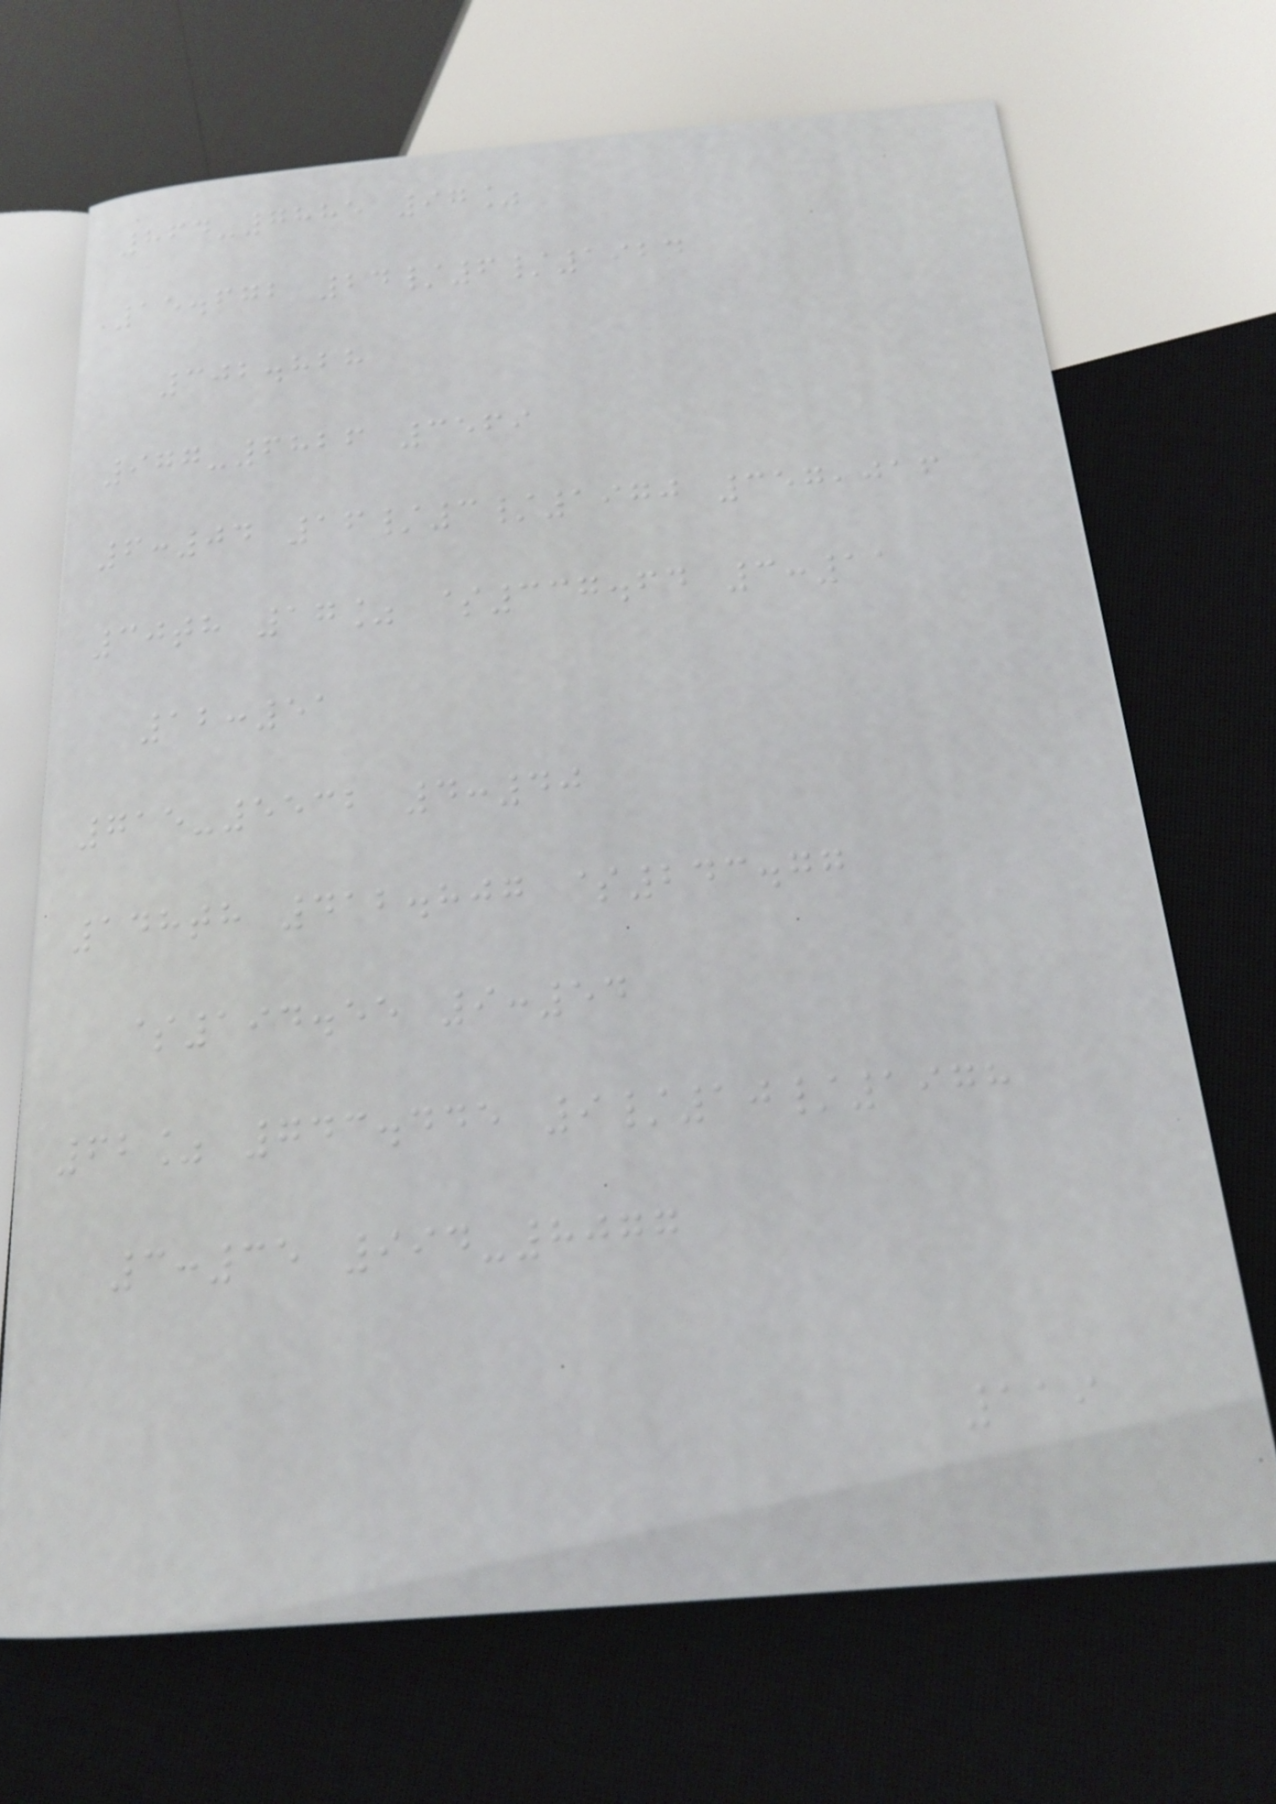864-7885 97%
15.672 24/6/1924
302.828
977-6826 3569
6:04 16/3/1970 357,016
30th 17% $337.64 3:11
12:51
715-5532 4:40
148th 412.807 $243.77
$194.55 9:54
62% 743.445 9/10/1978
3:35 994-8077
119
